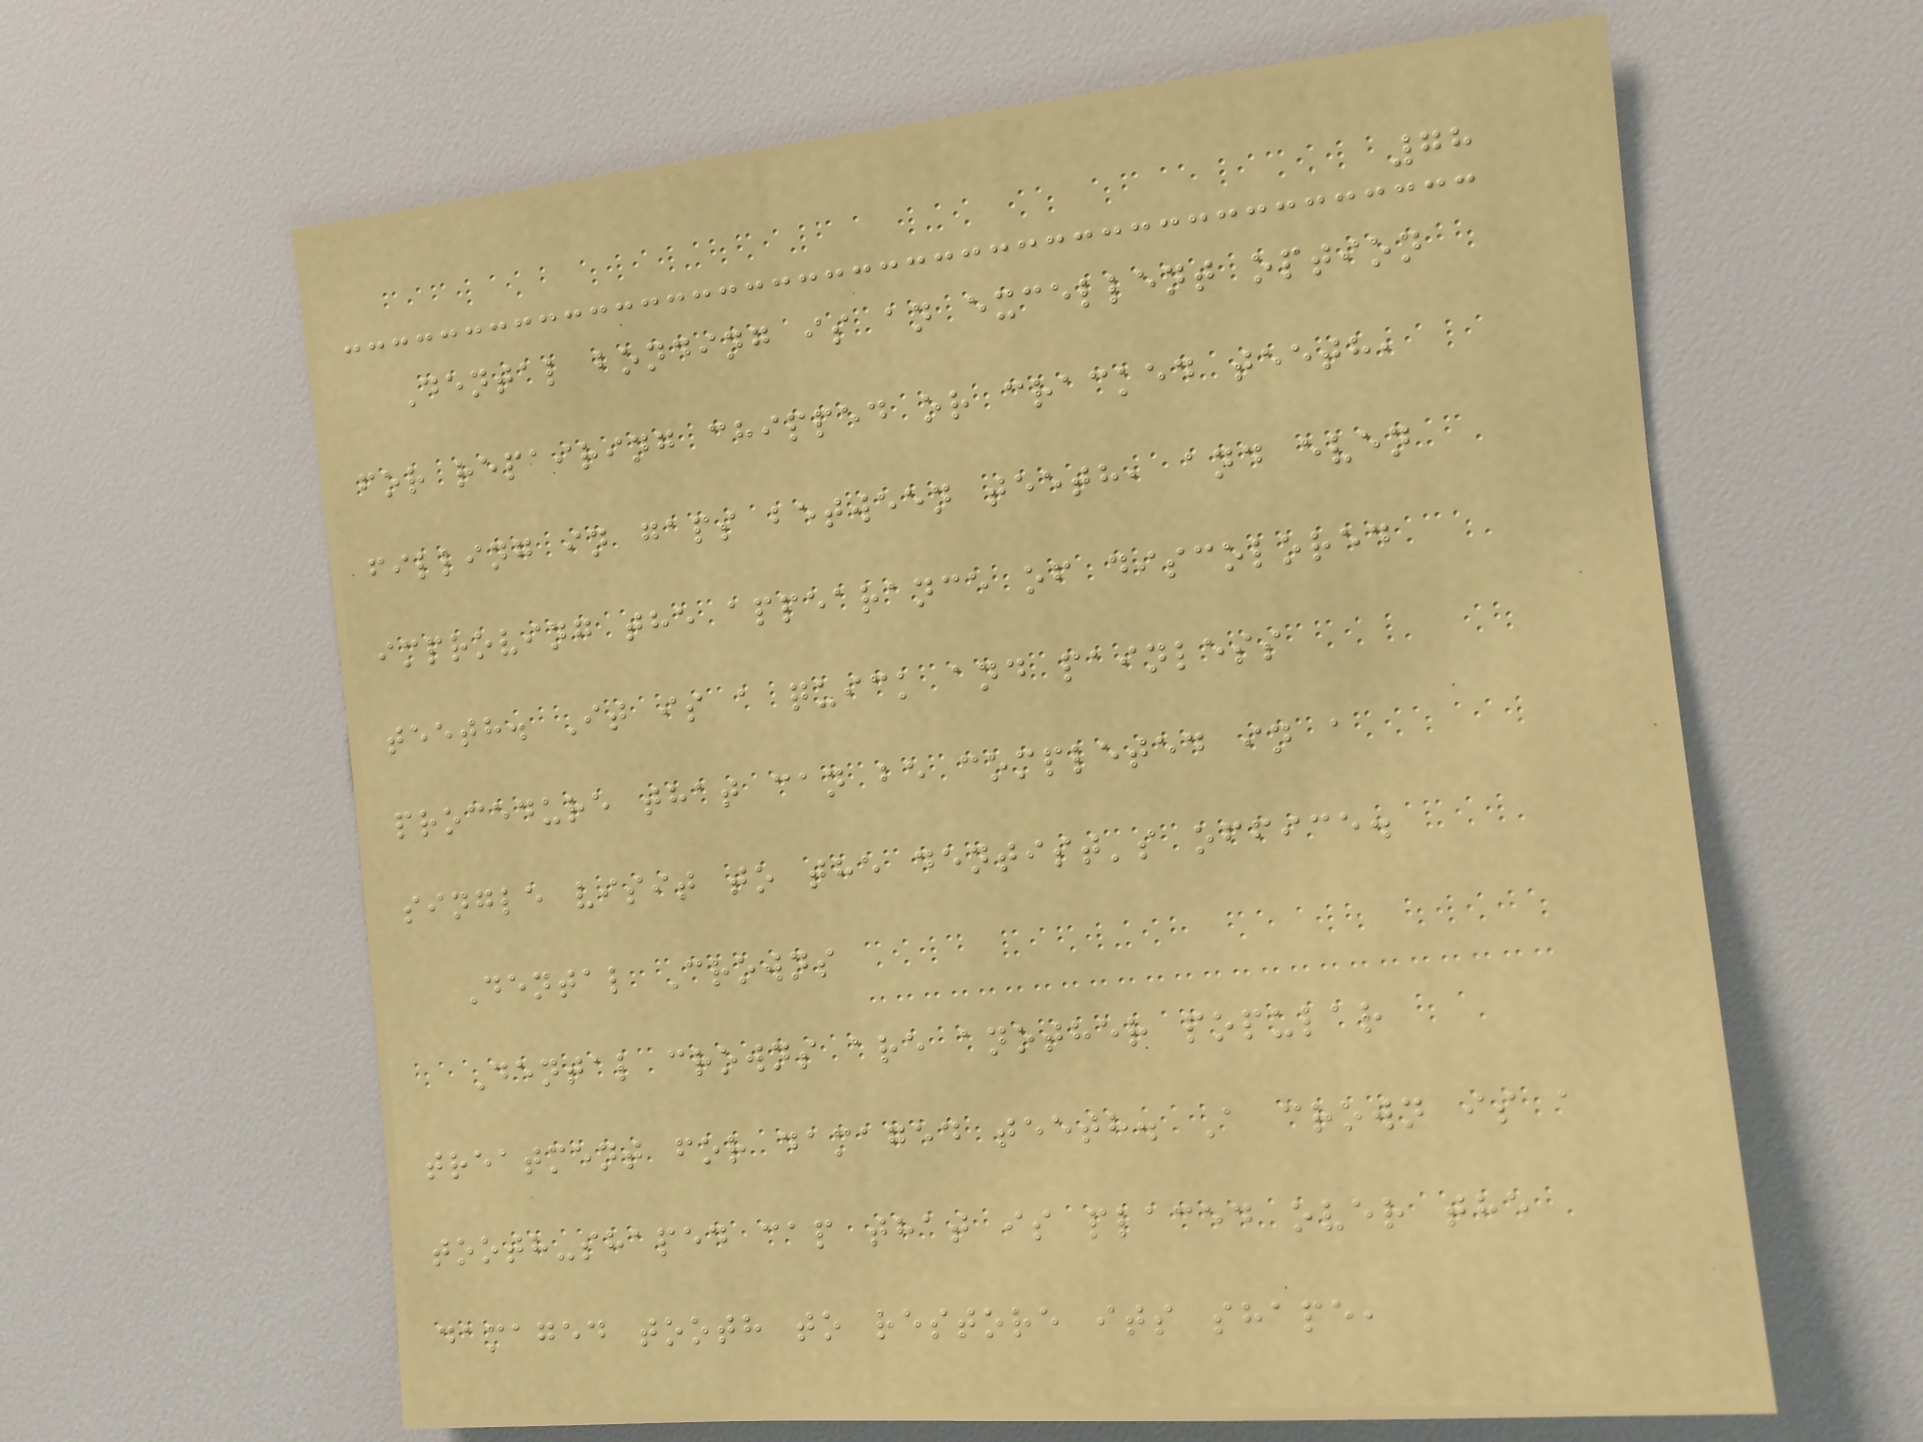78
Dental bonding is an excellent option
for repairing chipped or cracked teeth,
filling in gaps between teeth, and even
improving the appearance of discolored
teeth. It is a quick and painless
procedure that can be completed in a
single visit to the dentist's office.
Dental Crowns
Dental crowns are another popular
treatment for damaged teeth. A crown is a
tooth-shaped cap that is placed over the
damaged tooth to restore its shape,
